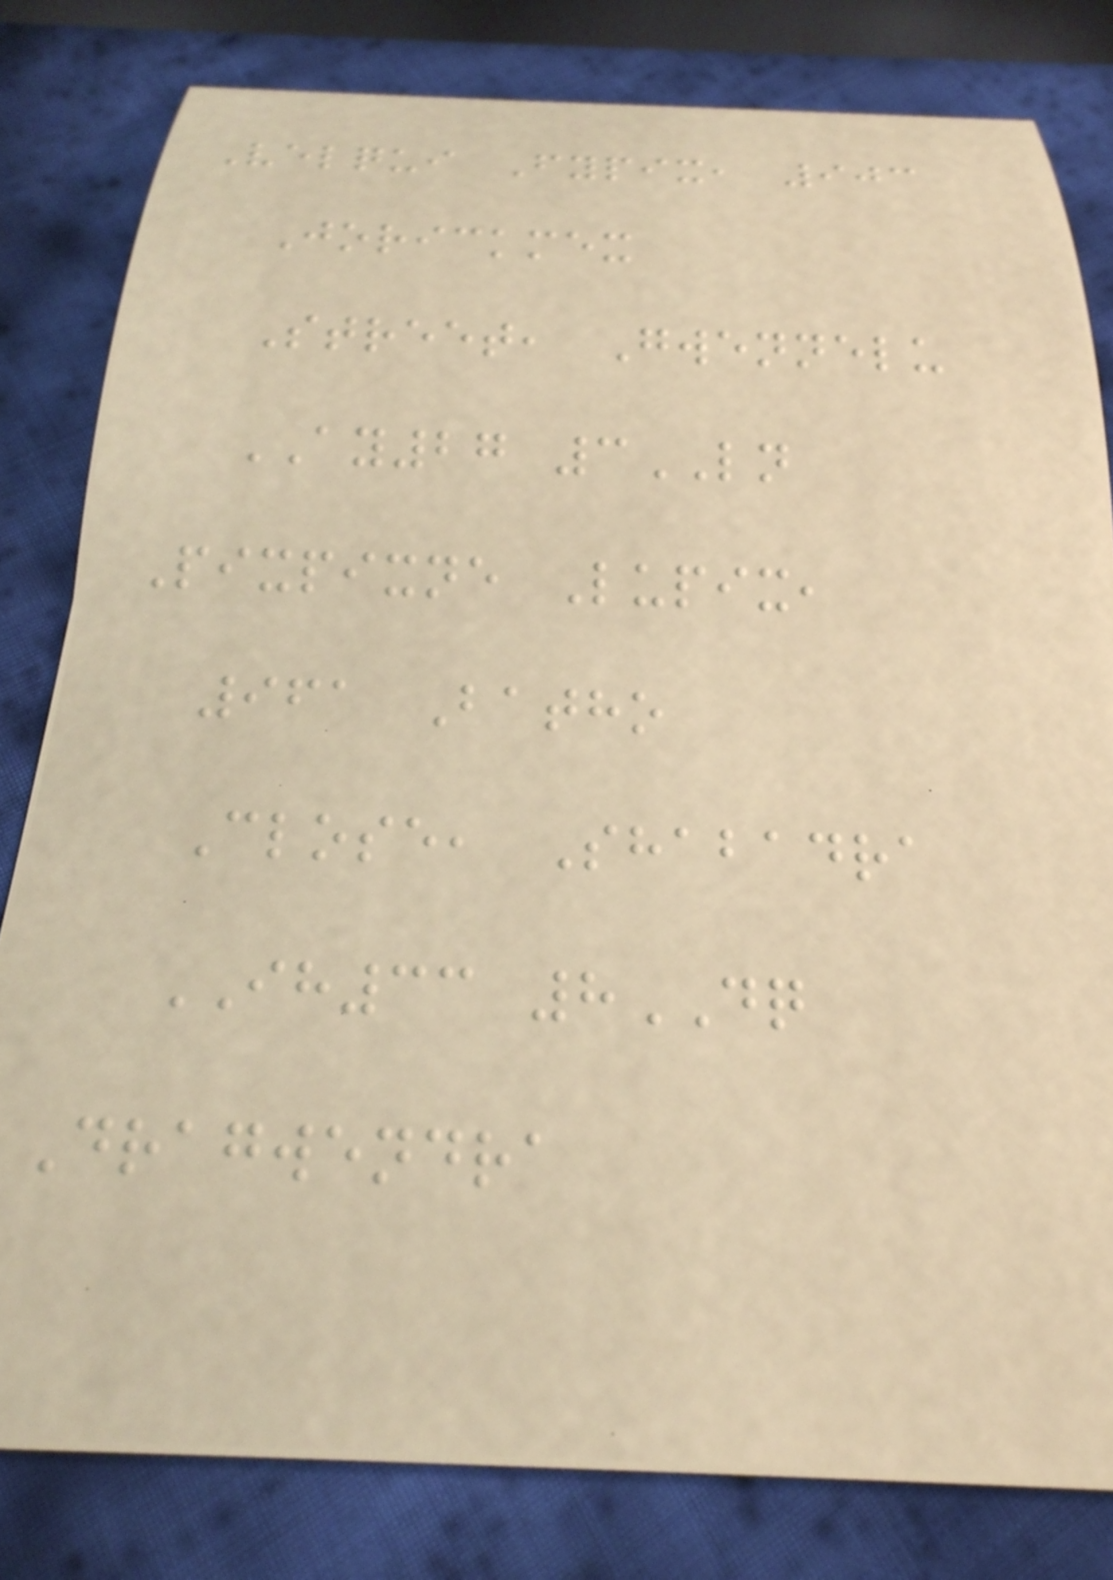Velqui Fypix, 903
Jorickmex
Street, Gwennelu
AY27 3LN
Pixpixne Lupix,
961 Batho
Close, Shabadra
IH33 8DQ
Dragwendra
